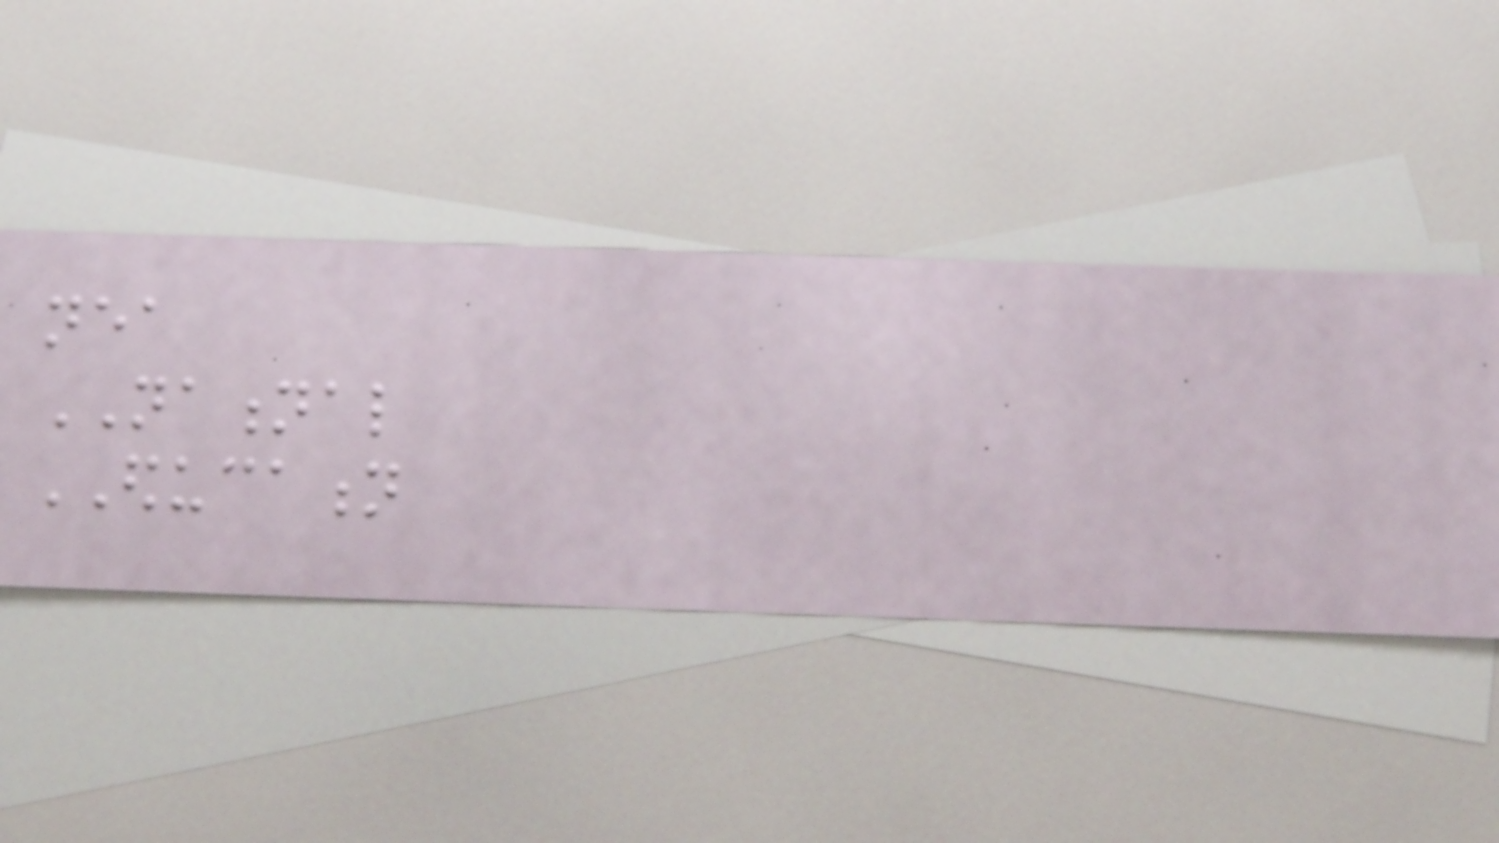nea
NATIONAL
EDUCATION
